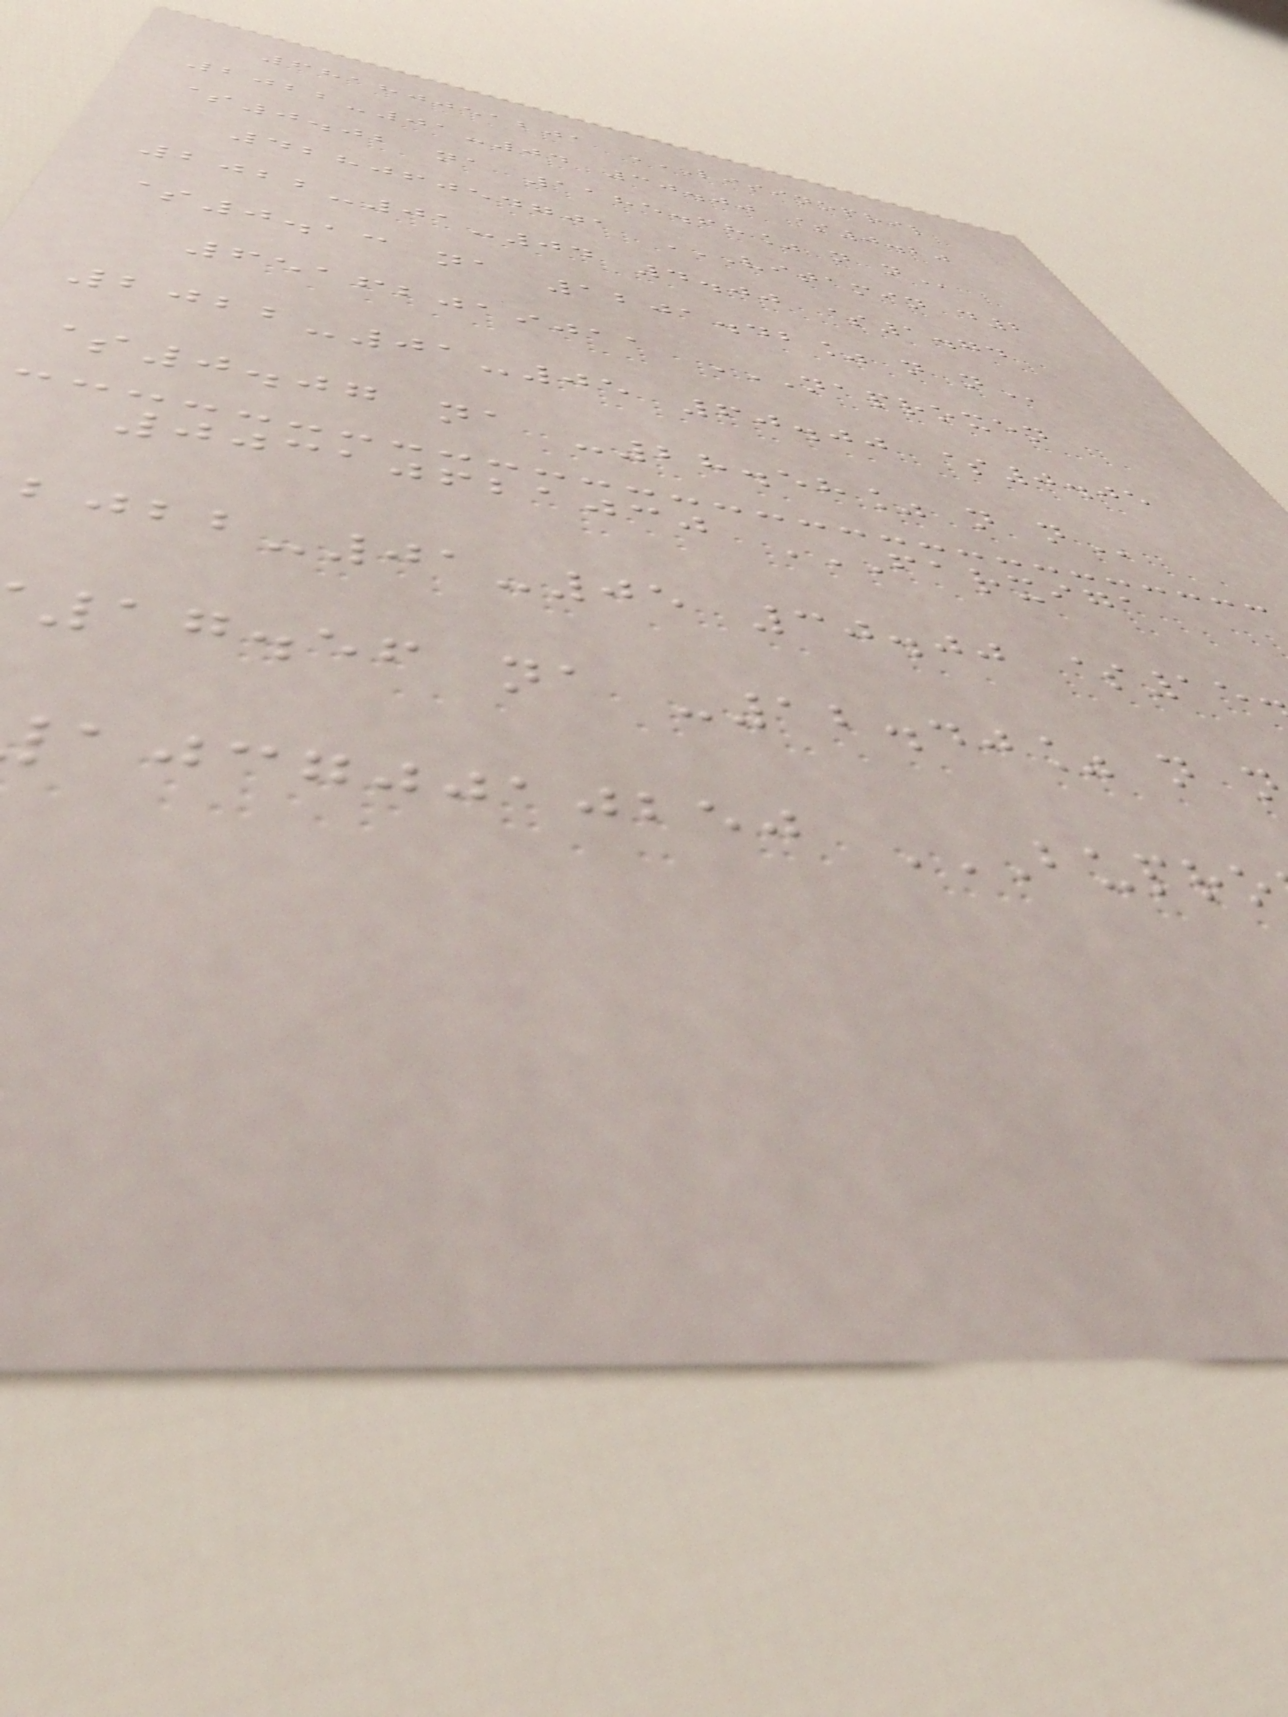68180051201 LISINOPRIL
2022-01-04 30.00 $0.20
$0.02 na 1185.68% n
42806054701 VITAMIN D2
2022-01-04 4.00 $1.74
$0.13 na 1201.42% n
65162019011 NAPROXEN
2022-01-05 60.00 $0.05
$0.07 na -28.58% n
00310621030 FARXIGA
-01-05 30.00 $15
17.56 na -12.40% n
ajcgjjajbej
